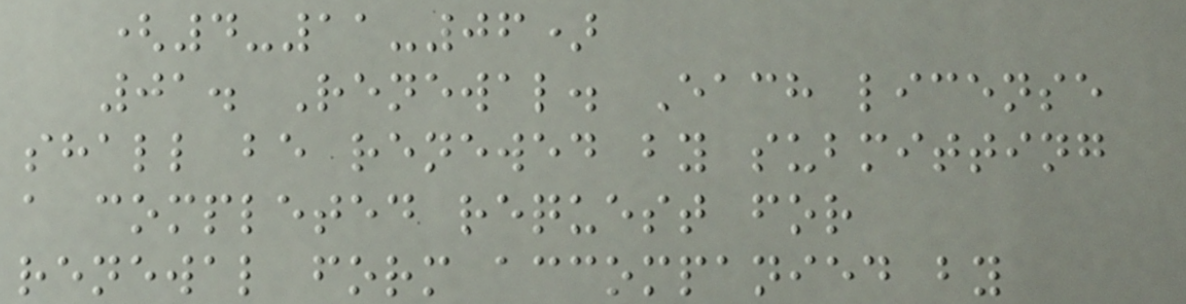(4-11-06)
01. Renewal. Each license
shall be renewed by submitting
a completed request for
renewal form accompanied by
